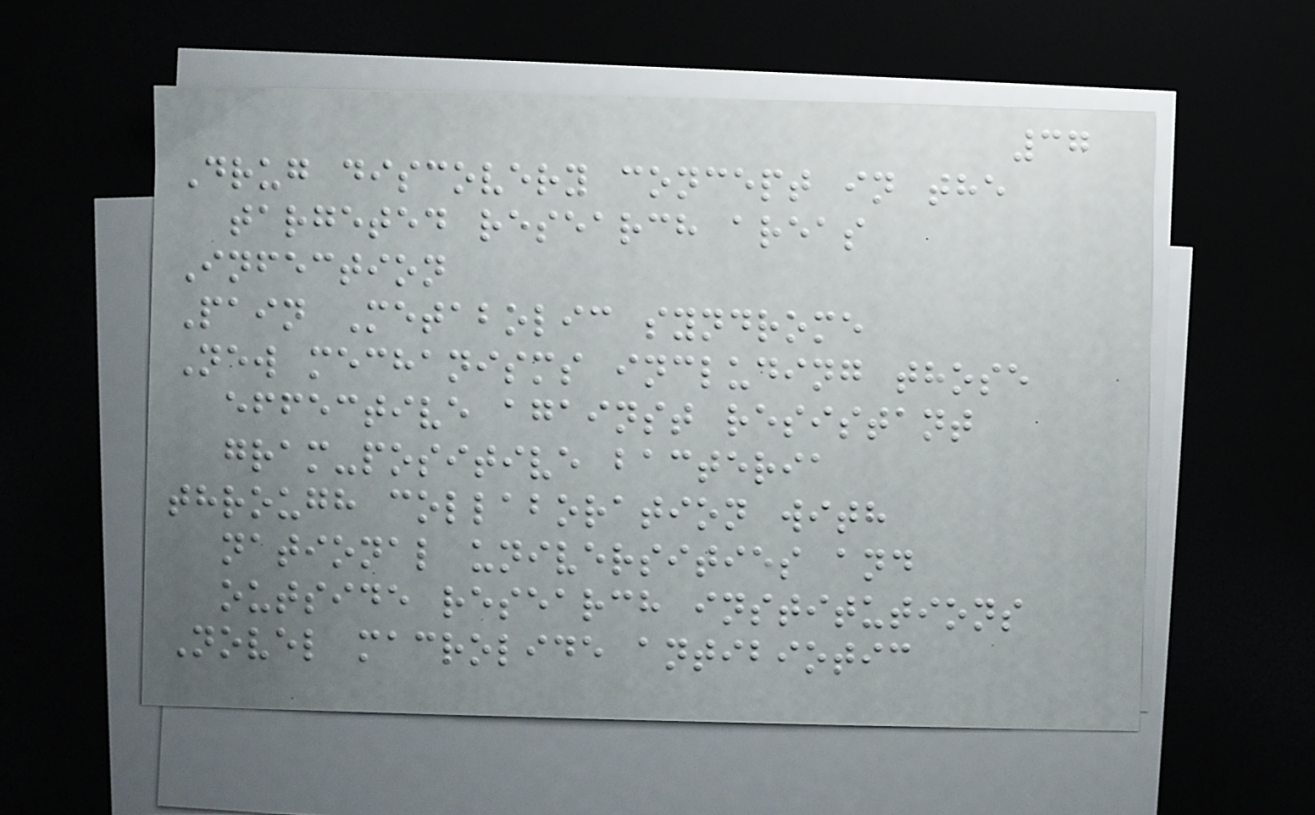37
Drug discovery concept in the
targeted research areas
Infection
Pain Metabolic syndrome
New mechanisms including those
effective against resistant
gram-positive bacteria
through collaboration with
national universities and
outside research institutions
Novel macrolide antibiotic
